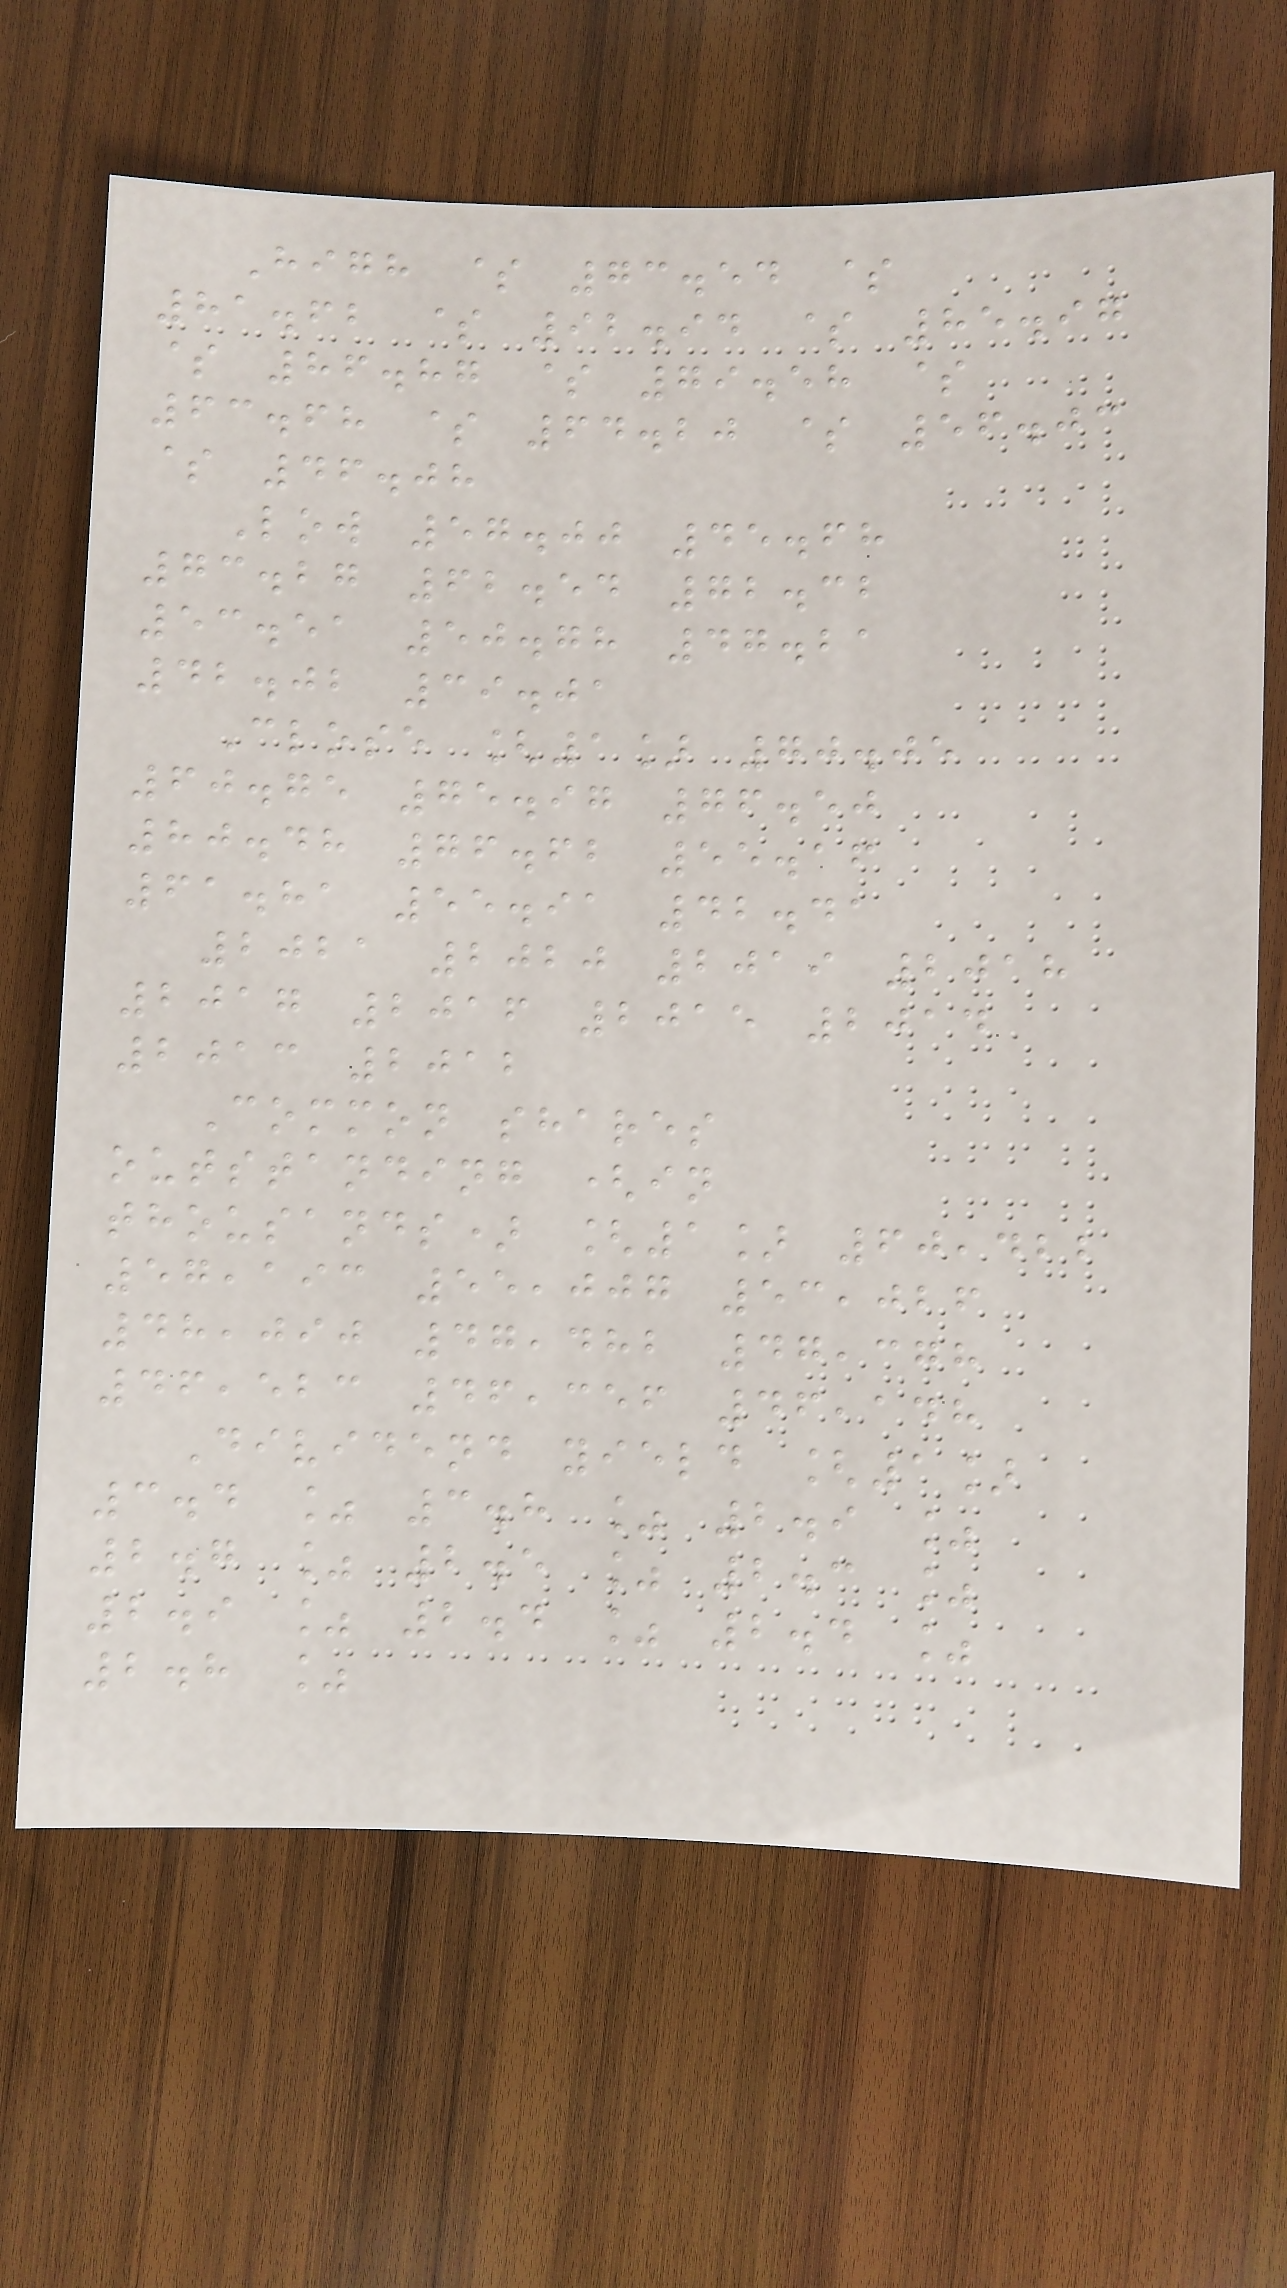High $ 73.54 $
81.62 $ 92.94 $ 85.97
$ 86.87 $ 79.58 $
63.68 $ 64.20 $ 56.03
$ 46.08
Low 57.00 45.68
73.27 62.54 72.32
53.51 50.78 47.21
42.02 39.01
Close [1] 70.05
60.75 75.97 76.50
80.48 76.62 55.16
61.81 55.91 42.41
2021 2020 2019 2018
2017 2016 2015 2014
2013 2012
Common shares
outstanding (in
thousands) [1] 60,422
57,193 55,007 53,026
48,090 47,482 47,378
46,523 46,356 46,148
Dividend yield [1]
3.4 % 3.8 % 2.9 %
2.7 % 2.5 % 2.3 %
2.9 % 2.4 % 2.4 %
2.8 %
